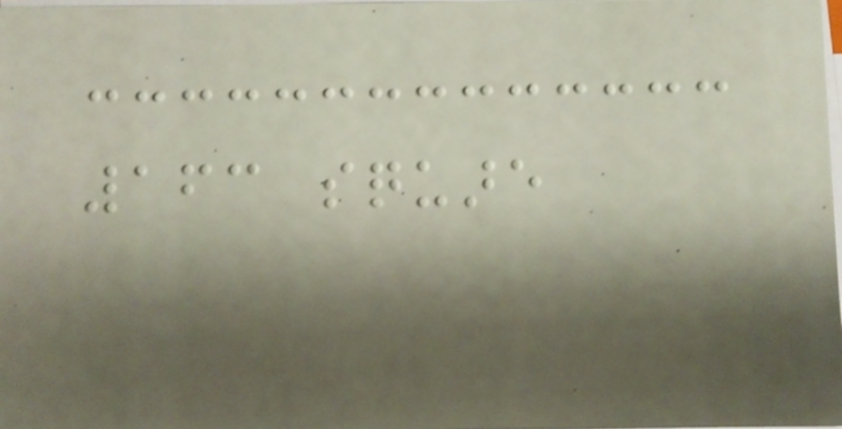163 square
